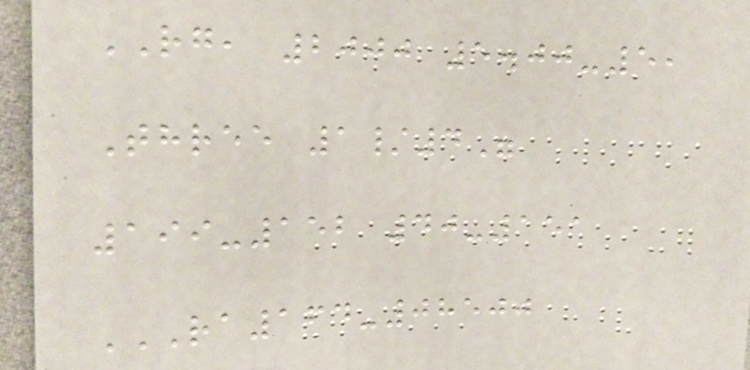RG, 2000 5.00-5,
Three 1/4"
199-152 40-151
RA164-08500
